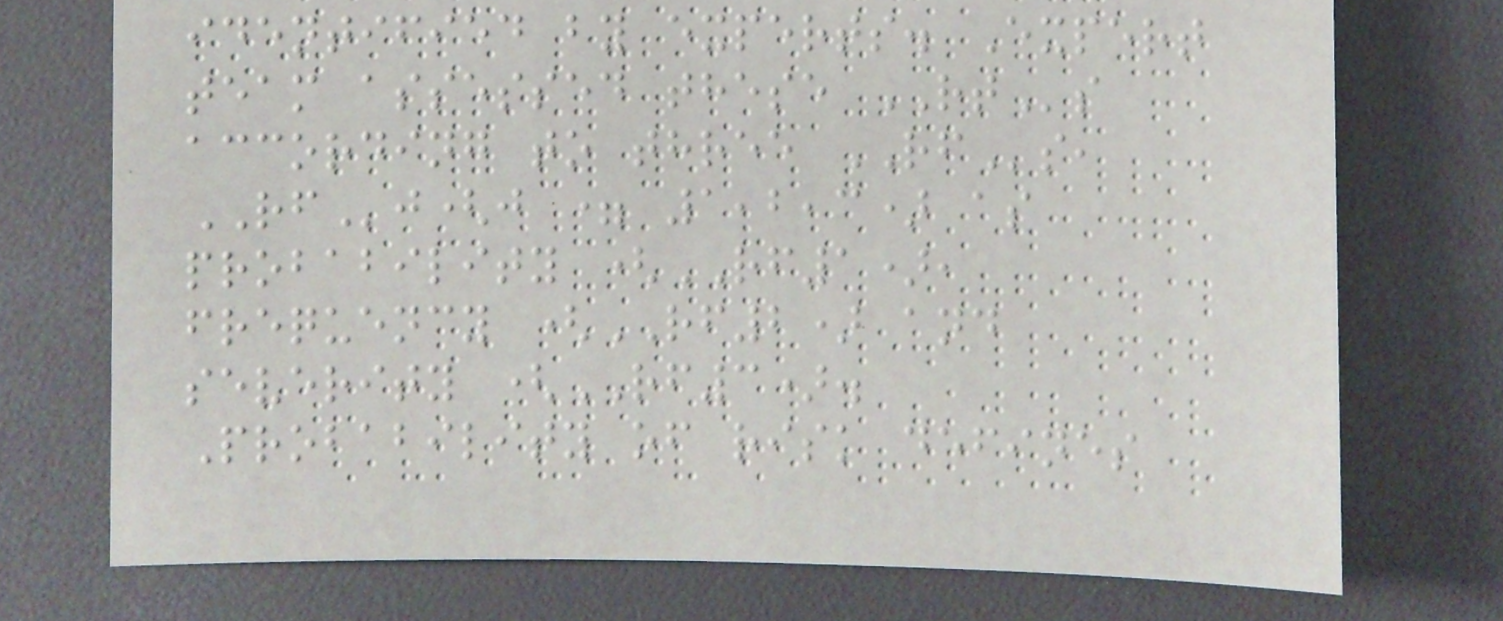identified by experts. Expert
team assessed these RTs
according to three RFs,
RFj(j = 1,2,3) as
probability (RF1),
frequency (RF2) and
severity (RF3).
Probability of risk defines
